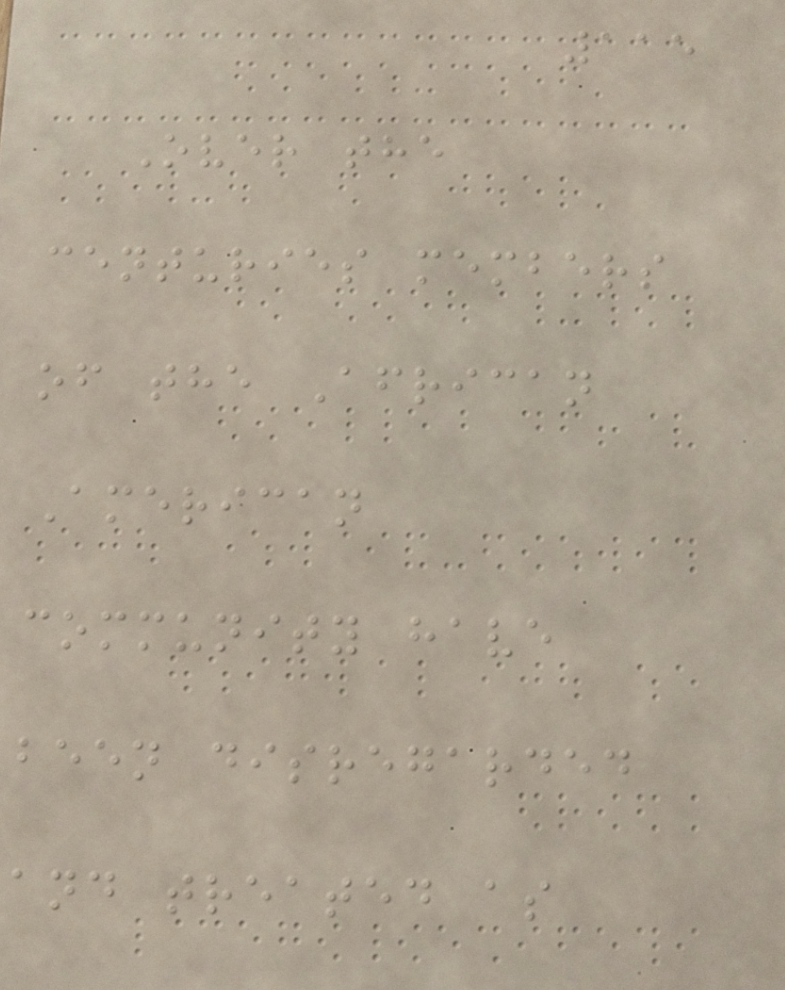115
Over the
centuries members
of the African
American
community have
been disregarded
and treated as
